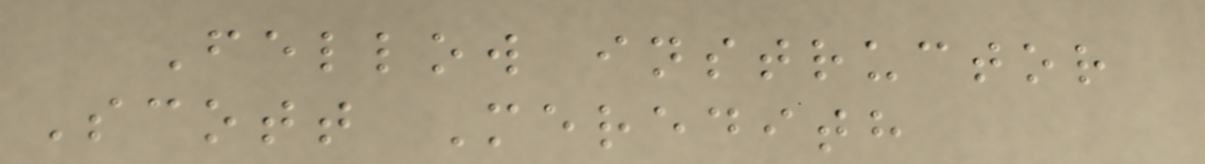Fellow instructor
Scott Meredith
